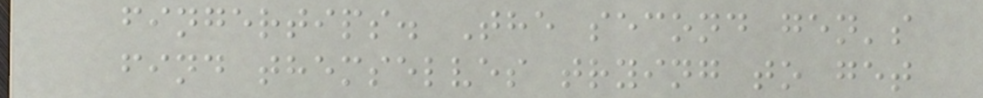fingertips. The second gen's
find themselves trying to get
